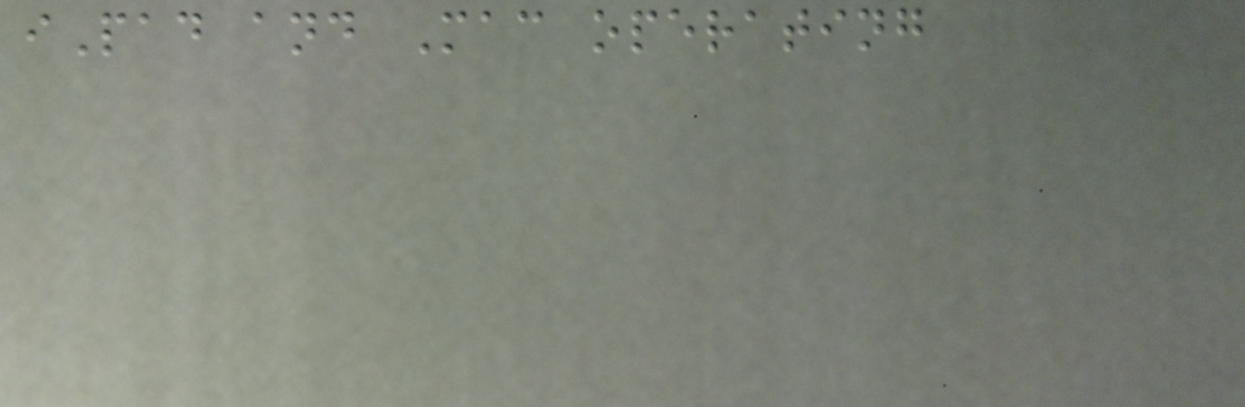iPad and Mac operating
